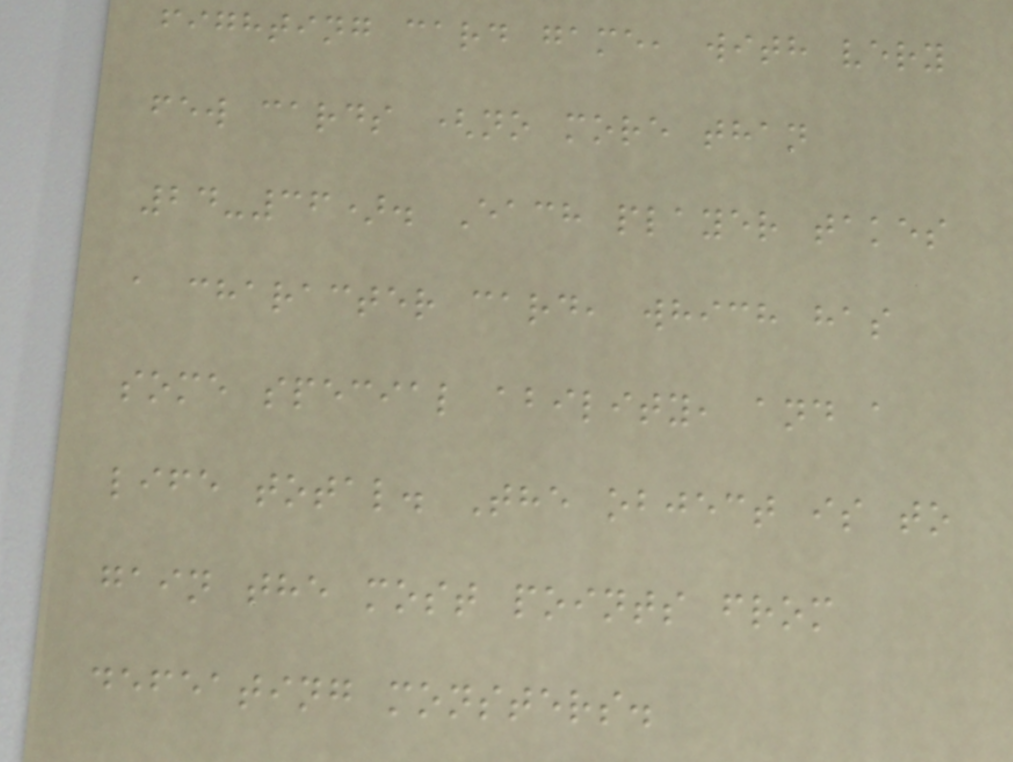fighting card game, with very
few cards (no more than
24-36). Each player takes
a character card, which has
some special ability, and a
life total. The object is to
gain the most points from
defeating monsters.
